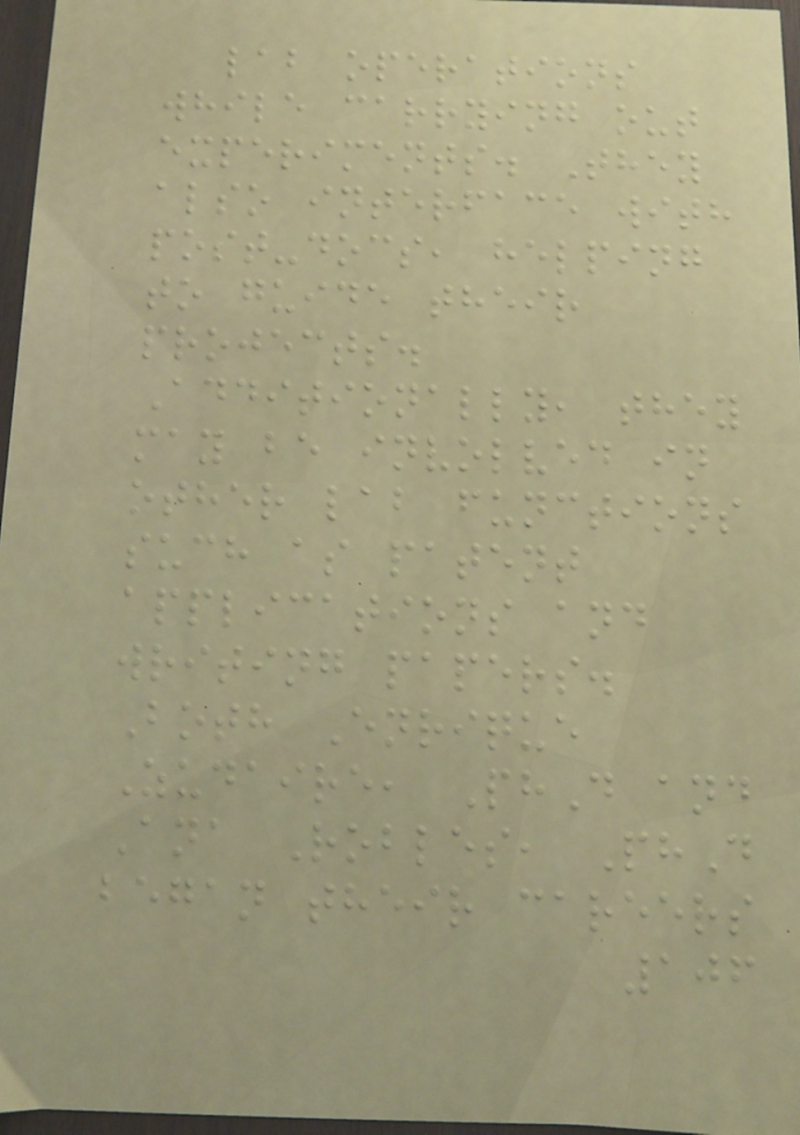lab operations
while carrying out
experiments. They
also interface with
post-docs, helping
to guide their
projects.
Additionally, they
may be involved in
other lab functions
such as patent
applications and
writing papers.
Both Enrique
Zudaire, PhD and
Ana Robles, PhD
began their careers
106
